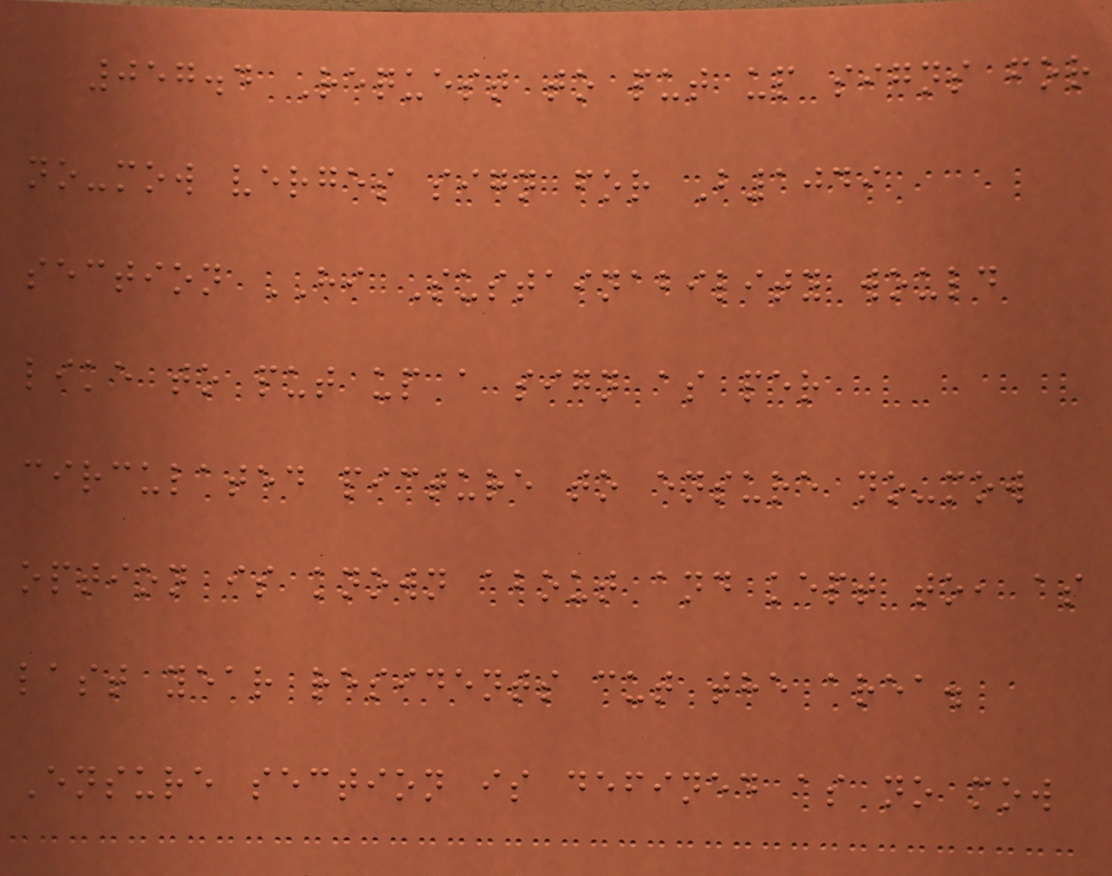057.4 Request to put up signs for
no-mow verges sign for B1049
section HI Sustainability would
like to put up a sign as per
circulated picture to ensure no-mow
option is known about and kept to, as
last year residents cut the area.
Ensure section is defined as no mow
